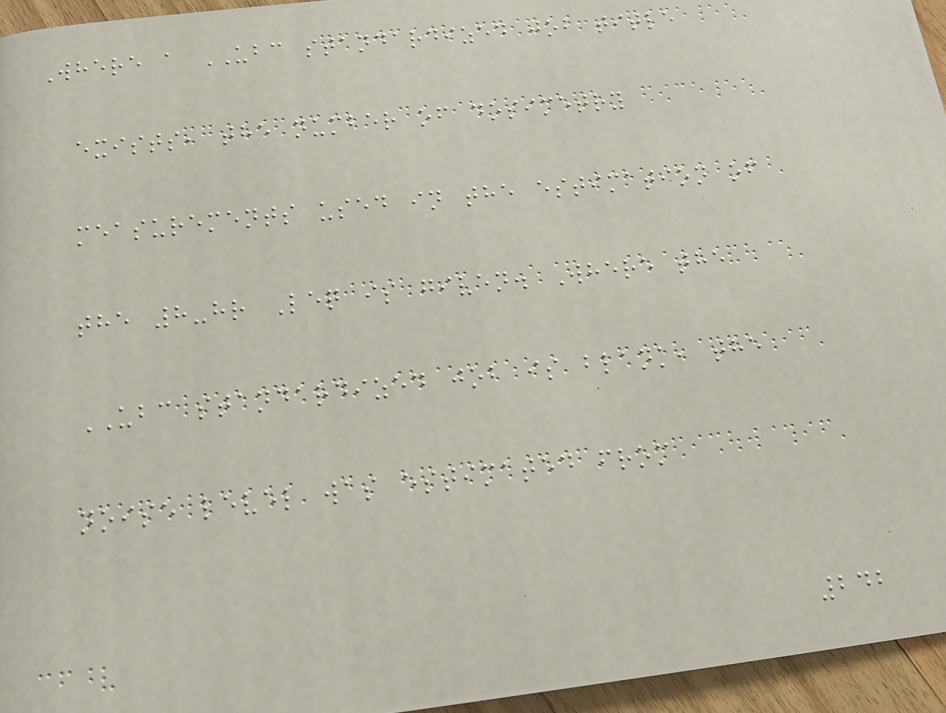Where a UBC standardized job title
exists, the number of dosimetry
measurements used in the estimation of
the 8-hr Leq is given. Where the
UBC standardized job is blank, the
noise level was estimated from
242
